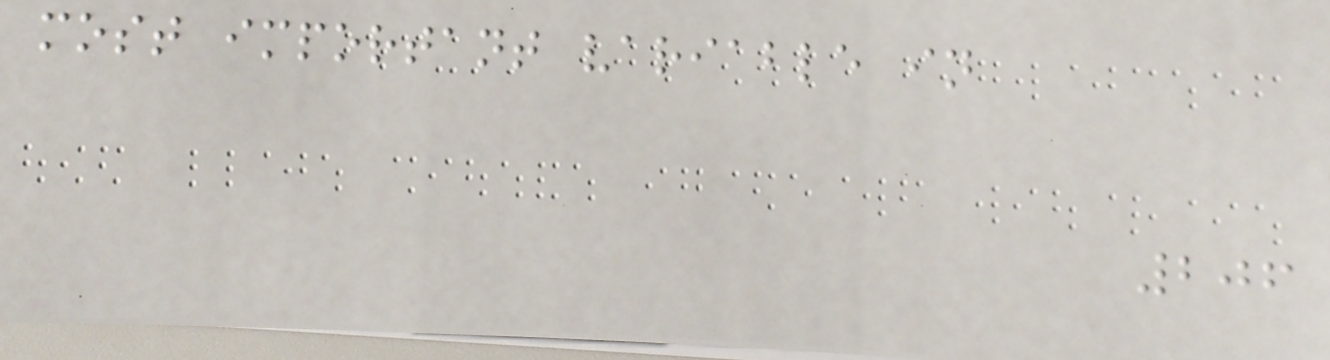most important variable in
206
